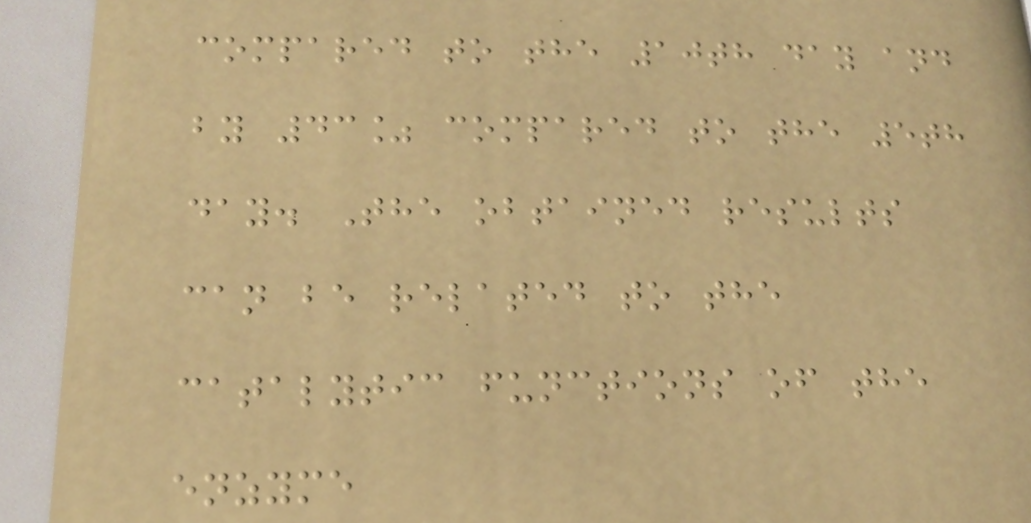compared to the 10th day and
by 43% compared to the 5th
day. The obtained results
can be related to the
catalytic functions of the
enzyme
